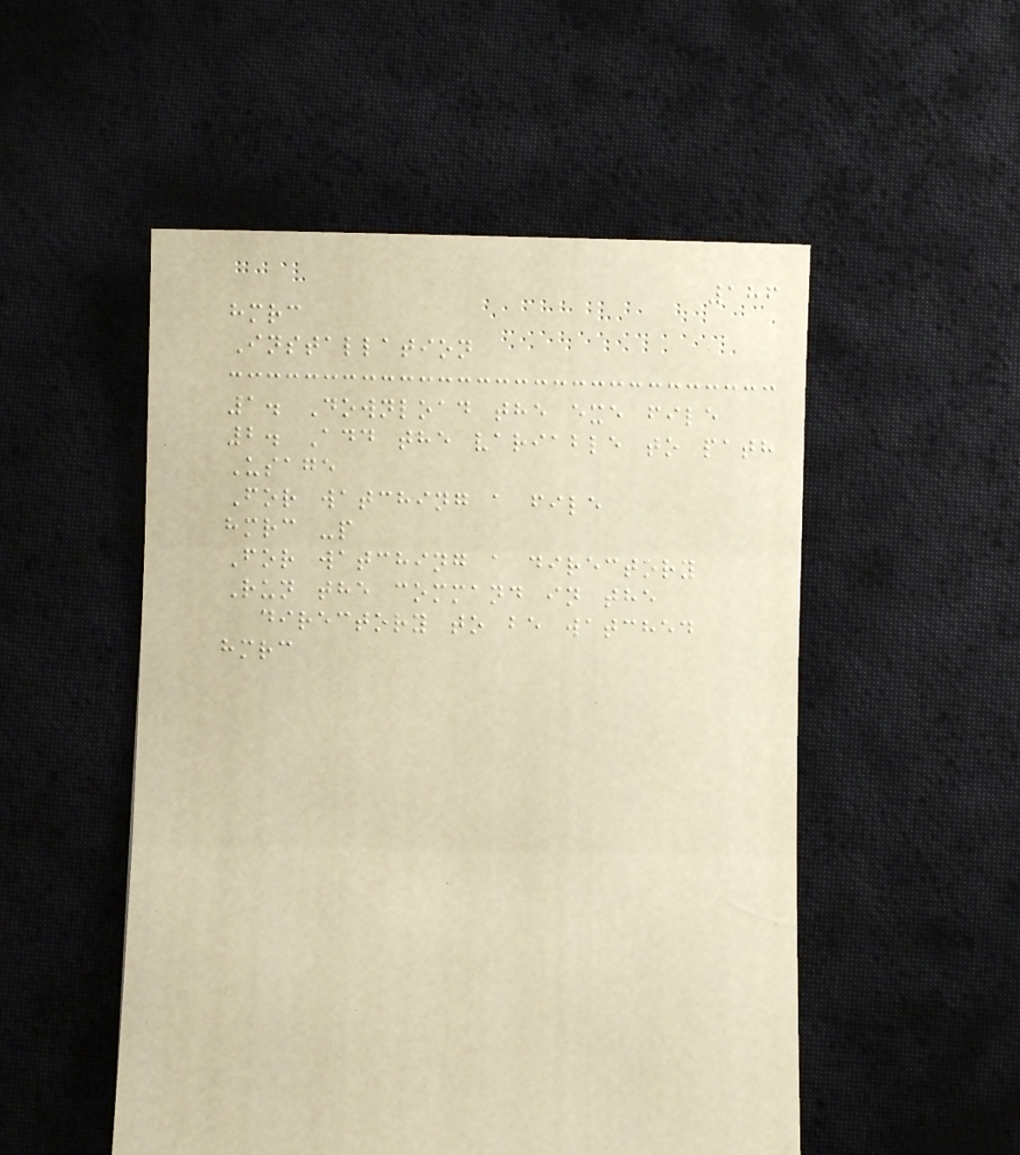186
hmrc
Installation
1. Download the exe file
2. Add the variable to path
Usage
For watching a file
hmrc -p
For watching a directory
Run the command in the
directory to be watched
hmrc
